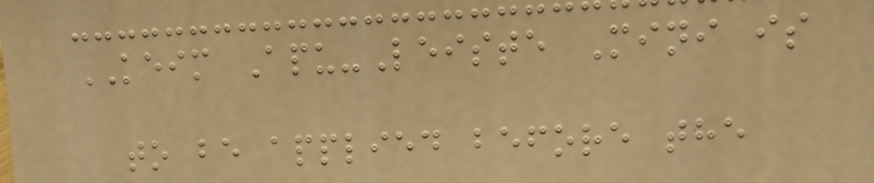KEIM Apu-Leiste Mini is
to be applied before the
